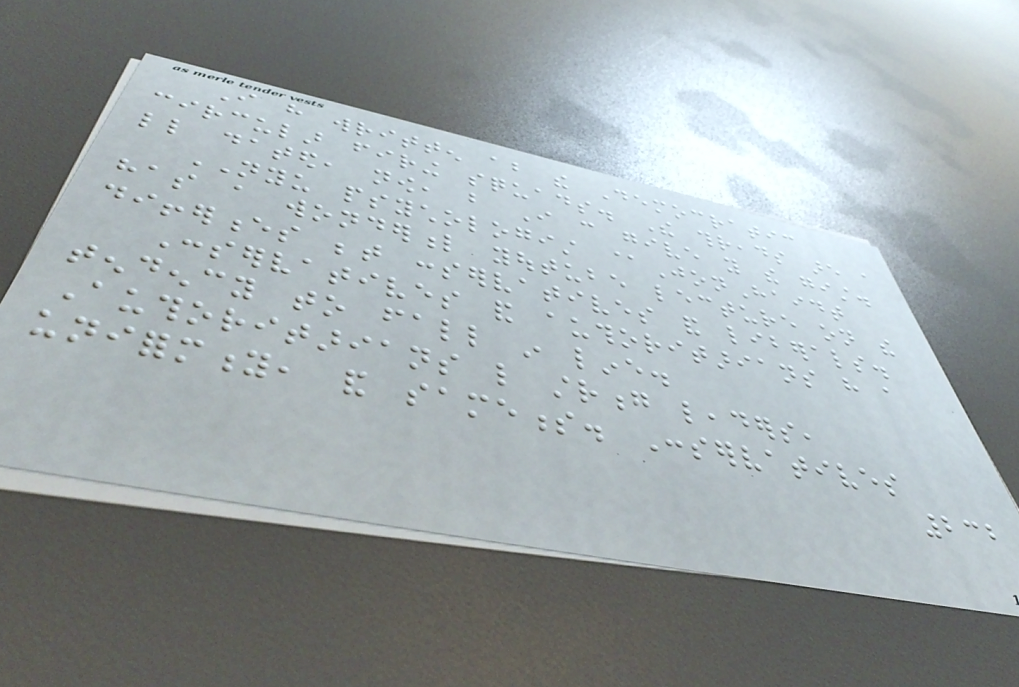I have written about the Democratic
circular firing squads. The threads are a
little dated, now, but I can give you the gist.
NYU psychologist @JonHaidt
has a wonderful youtube lecture on the
differences between conservatives and liberals.
Conservatives and authoritarians have a
tendency to fall in line.
Authoritarians like strong leaders,
uniformity, and sameness. Conservatives
232
